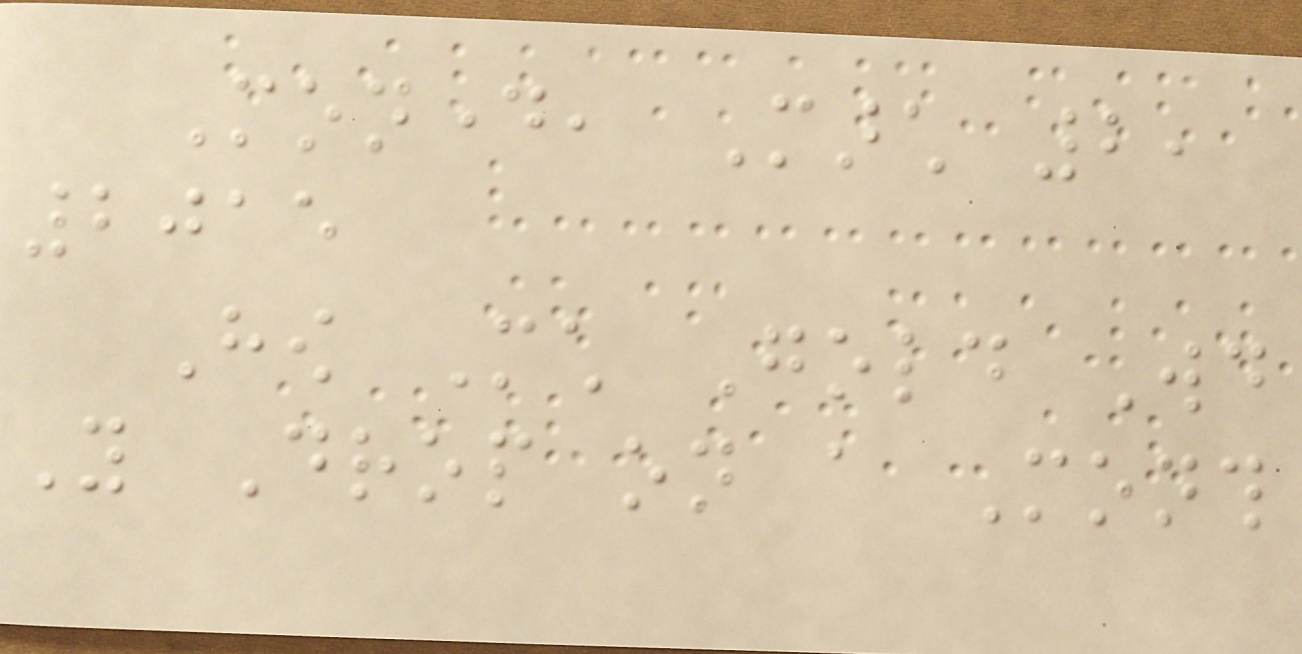Monday, March 2,
2015
How Much Gold Would
You Drop on a Month
